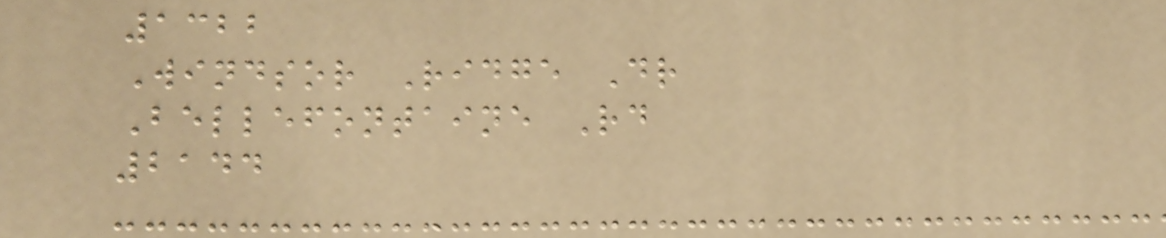1322
Windsor Ridge Dr
Bellefontaine Rd
2144
